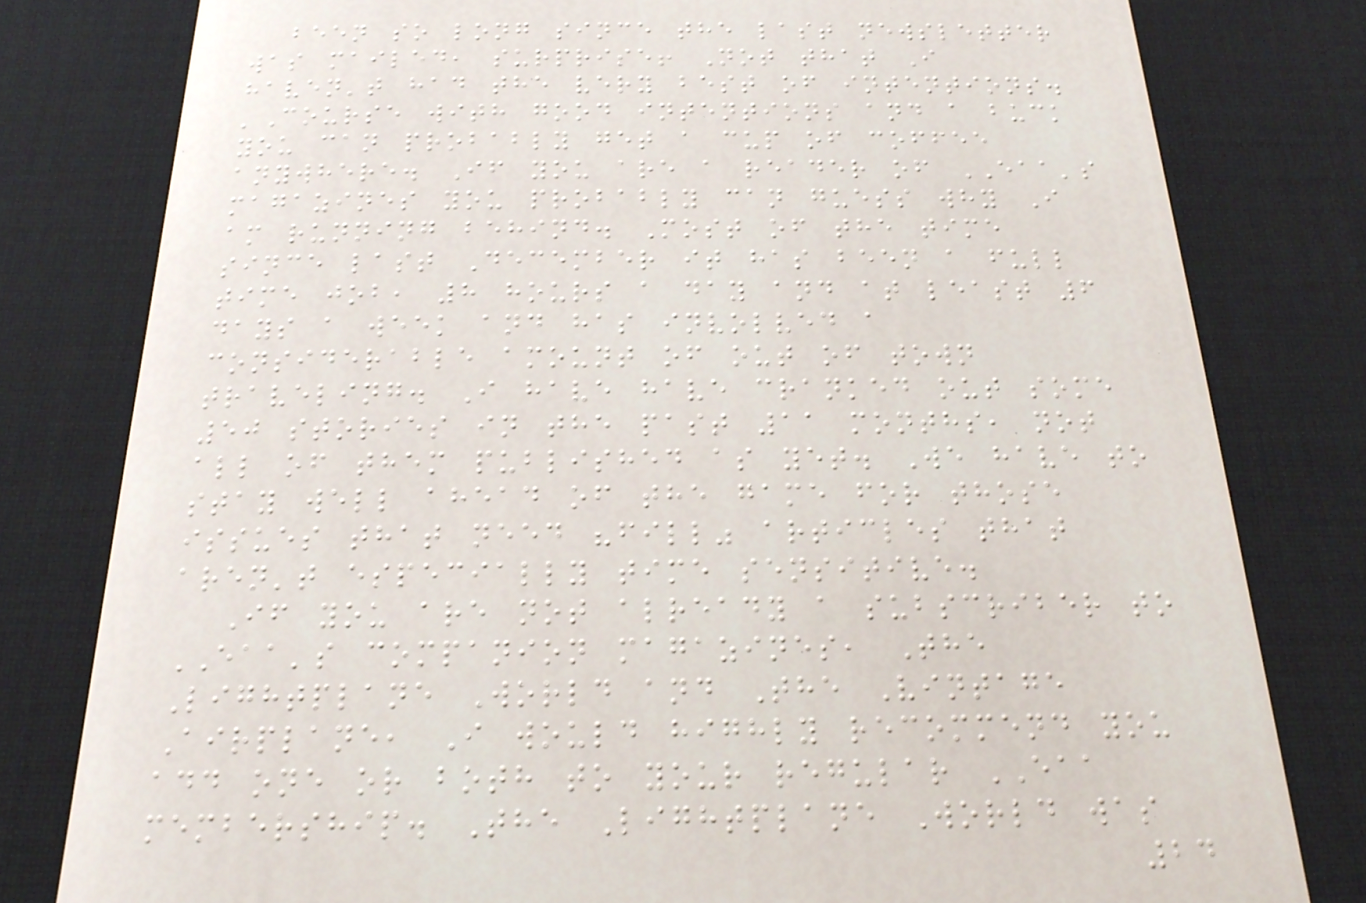been so long since the last newsletter
was mailed, surprise! Not that I
haven't had the very best of intentions.
'Course with good intentions and a buck
you can probably get a cup of coffee
anywhere. If you are a reader of EAA's
magazines you probably can guess why I
am running behind. Most of the time
since last December it has been a full
time job, 8 hours a day and at least 6
days a week and has involved a
considerable amount of out of town
traveling. I have have cranked out some
50 stories in the past 11 months, not
all of them published as yet. We have to
stay well ahead of the game for those
issues that need "fill" articles that
aren't especially time sensitive.
If you are not already a subscriber to
EAA's companion magazines, The
Lightplane World and The Vintage
Airplane, I would highly recommend you
add one or both to your regular EAA
membership. The Lightplane World was
24
